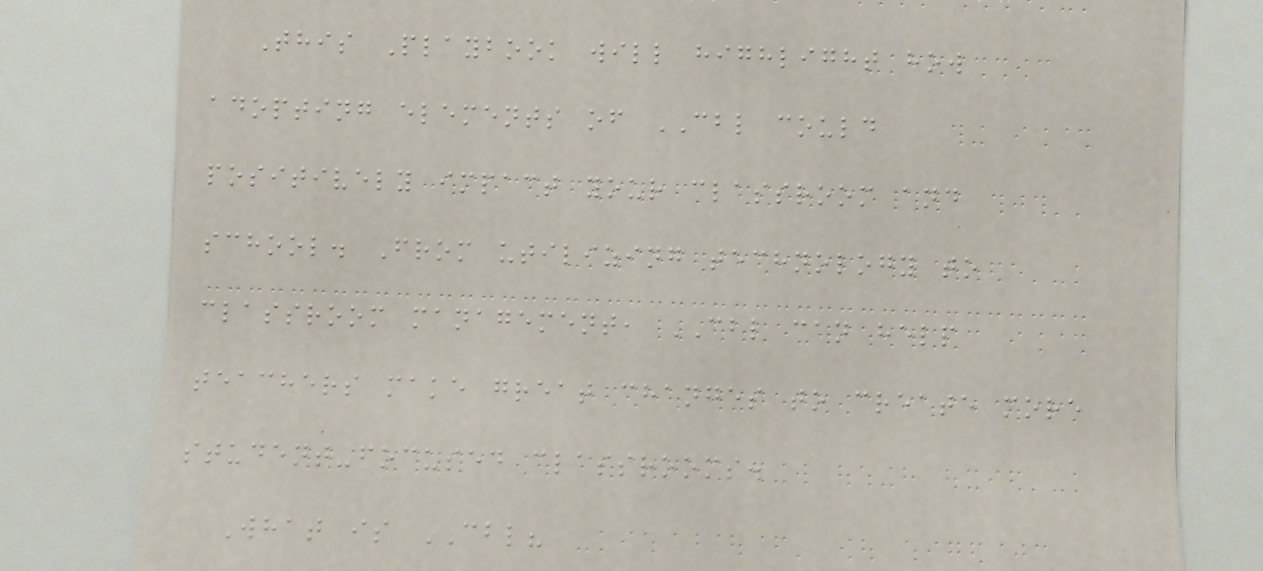This Playbook will highlight how
adopting elements of CBL could
positively impact your classroom and
school. From utilizing technology to
classroom management, CBL can help
teachers make great changes to create more
student-focused classrooms.
What is CBL?
